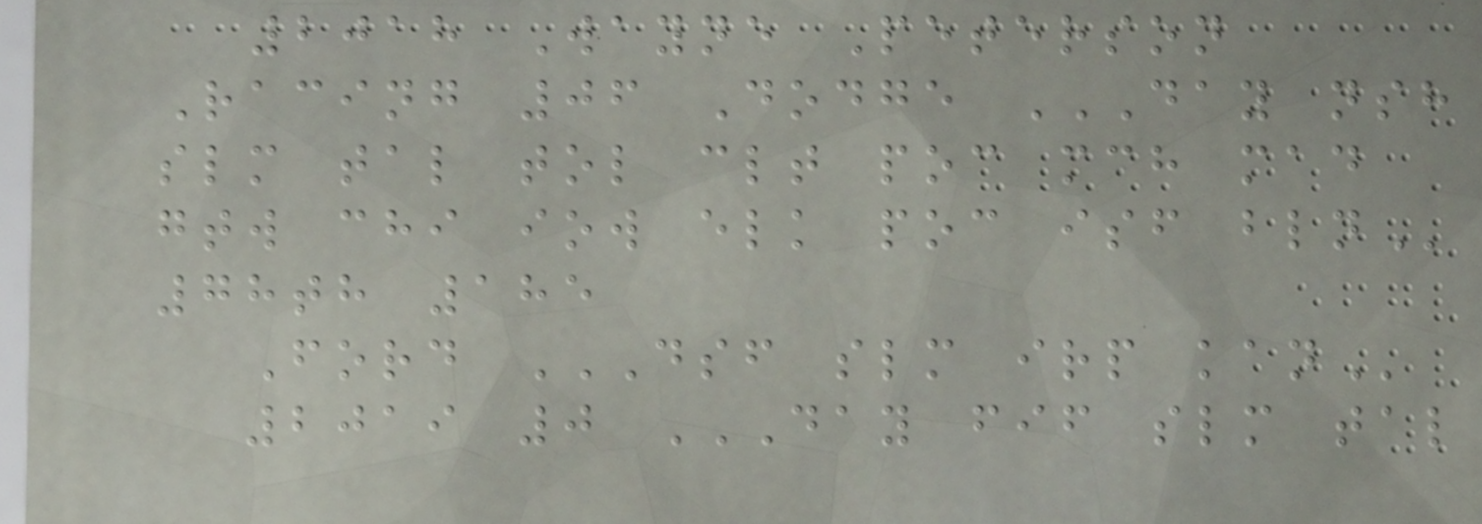2018 Wayne Peterson
Racing 06 Dodge DAY NSH
SLM TAL TOL CLT POC MCH MAD
GTW CHI IOW ELK POC ISF BLN
78th 185
Ford DSF SLM IRP KAN
2019 0 DAY FIF SLM TAL
